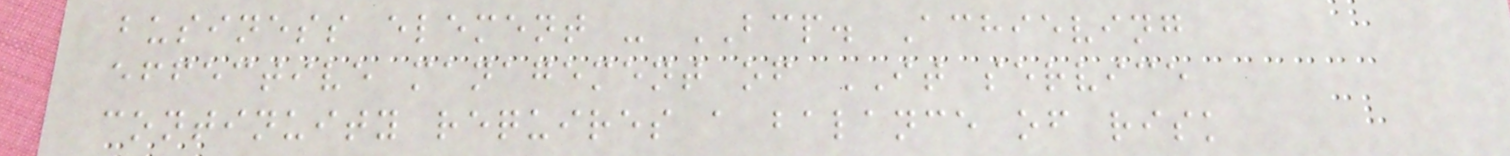business element - BCP. Achieving
effective management of IT service
continuity requires a balance of risk
